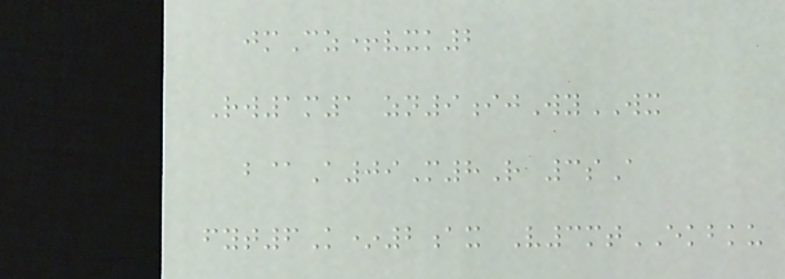jmCz+vxk2
Rw1m1 zn9ijWyWX
b@A09M8R 3sA
fyt6K*2ax V3mtEKBKU
